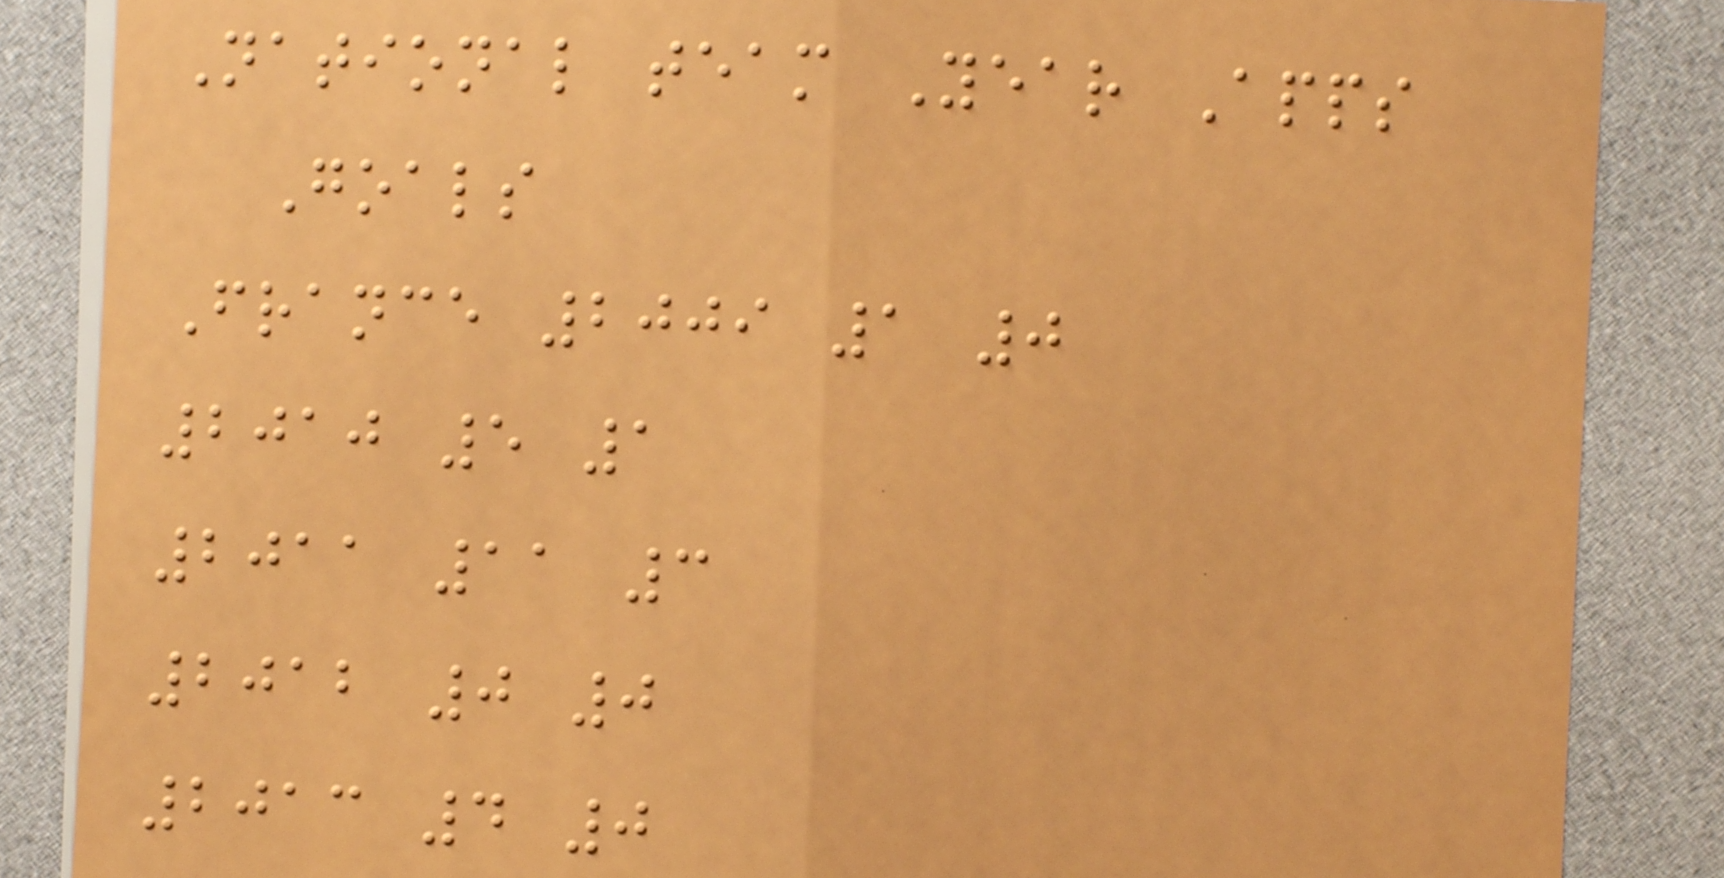National team Year Apps
Goals
France 2009 1 0
2010 5 1
2011 11 3
2012 0 0
2013 4 0
